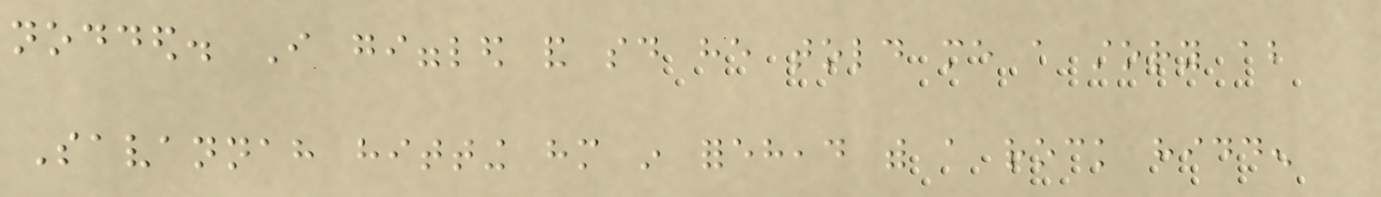nodded. I giggled and said he told me a story about
Savannah hitting him in forehead with a rock hidden
